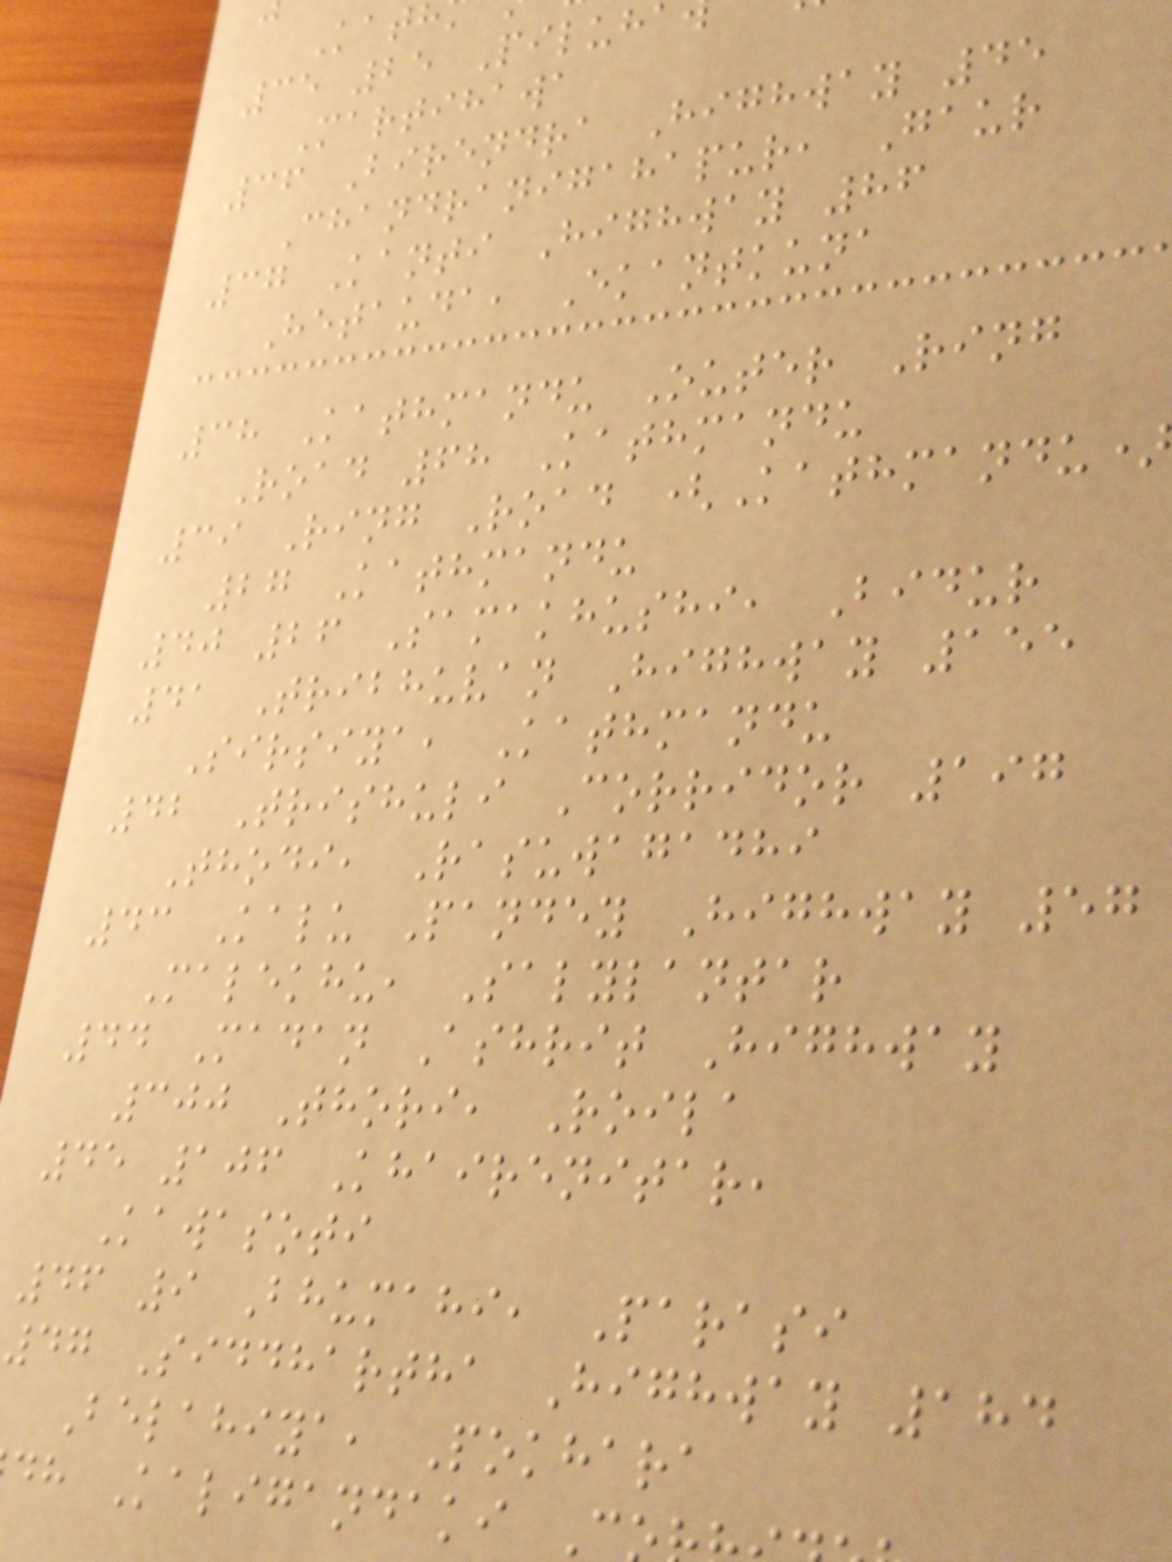35 25 Piluh
Martihawa
36 Birendra Highway 45
Chandranigahapur, Gaur
37 Kanti Highway 86
Hetauda, Ekantkuna
38 Kathmandu Outer Ring
Road 68 Kathmandu
39 Ring Road (Kathmandu)
27 Kathmandu
40 26 Samakhushi, Bidur
41 Tribhuvan Highway 155
Sirsiya, Kathmandu
42 Trishuli Corridor 197
Thodi, Rasuwagadhi
43 Kalu Pandey Highway 57
Malekhu, Salylantar
44 Madan Ashrit Highway
300 Thori, Roila
45 106 Khairenitar,
Kawasoti
46 9 Bhumahi, Parasi
47 Siddhartha Highway 184
Belahiya, Pokhara
dh Kaligandaki C
